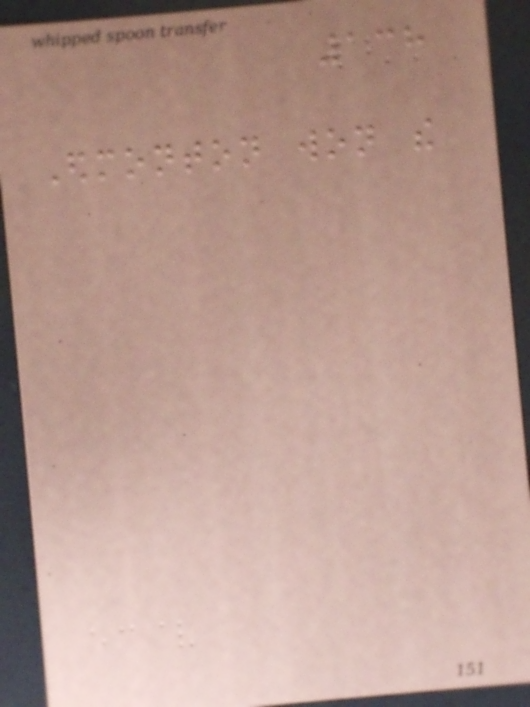138
Edmonton won the
